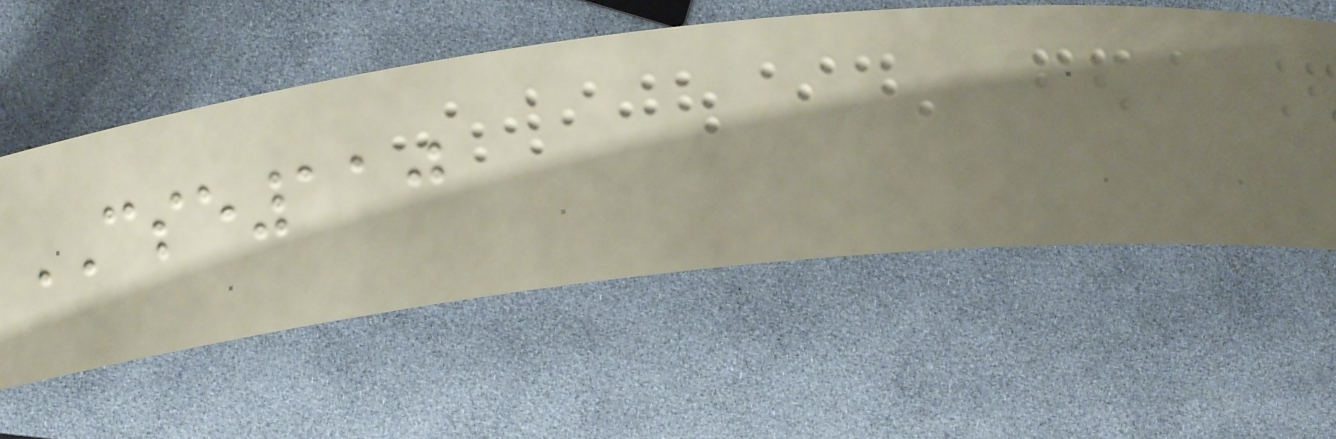CSE110
